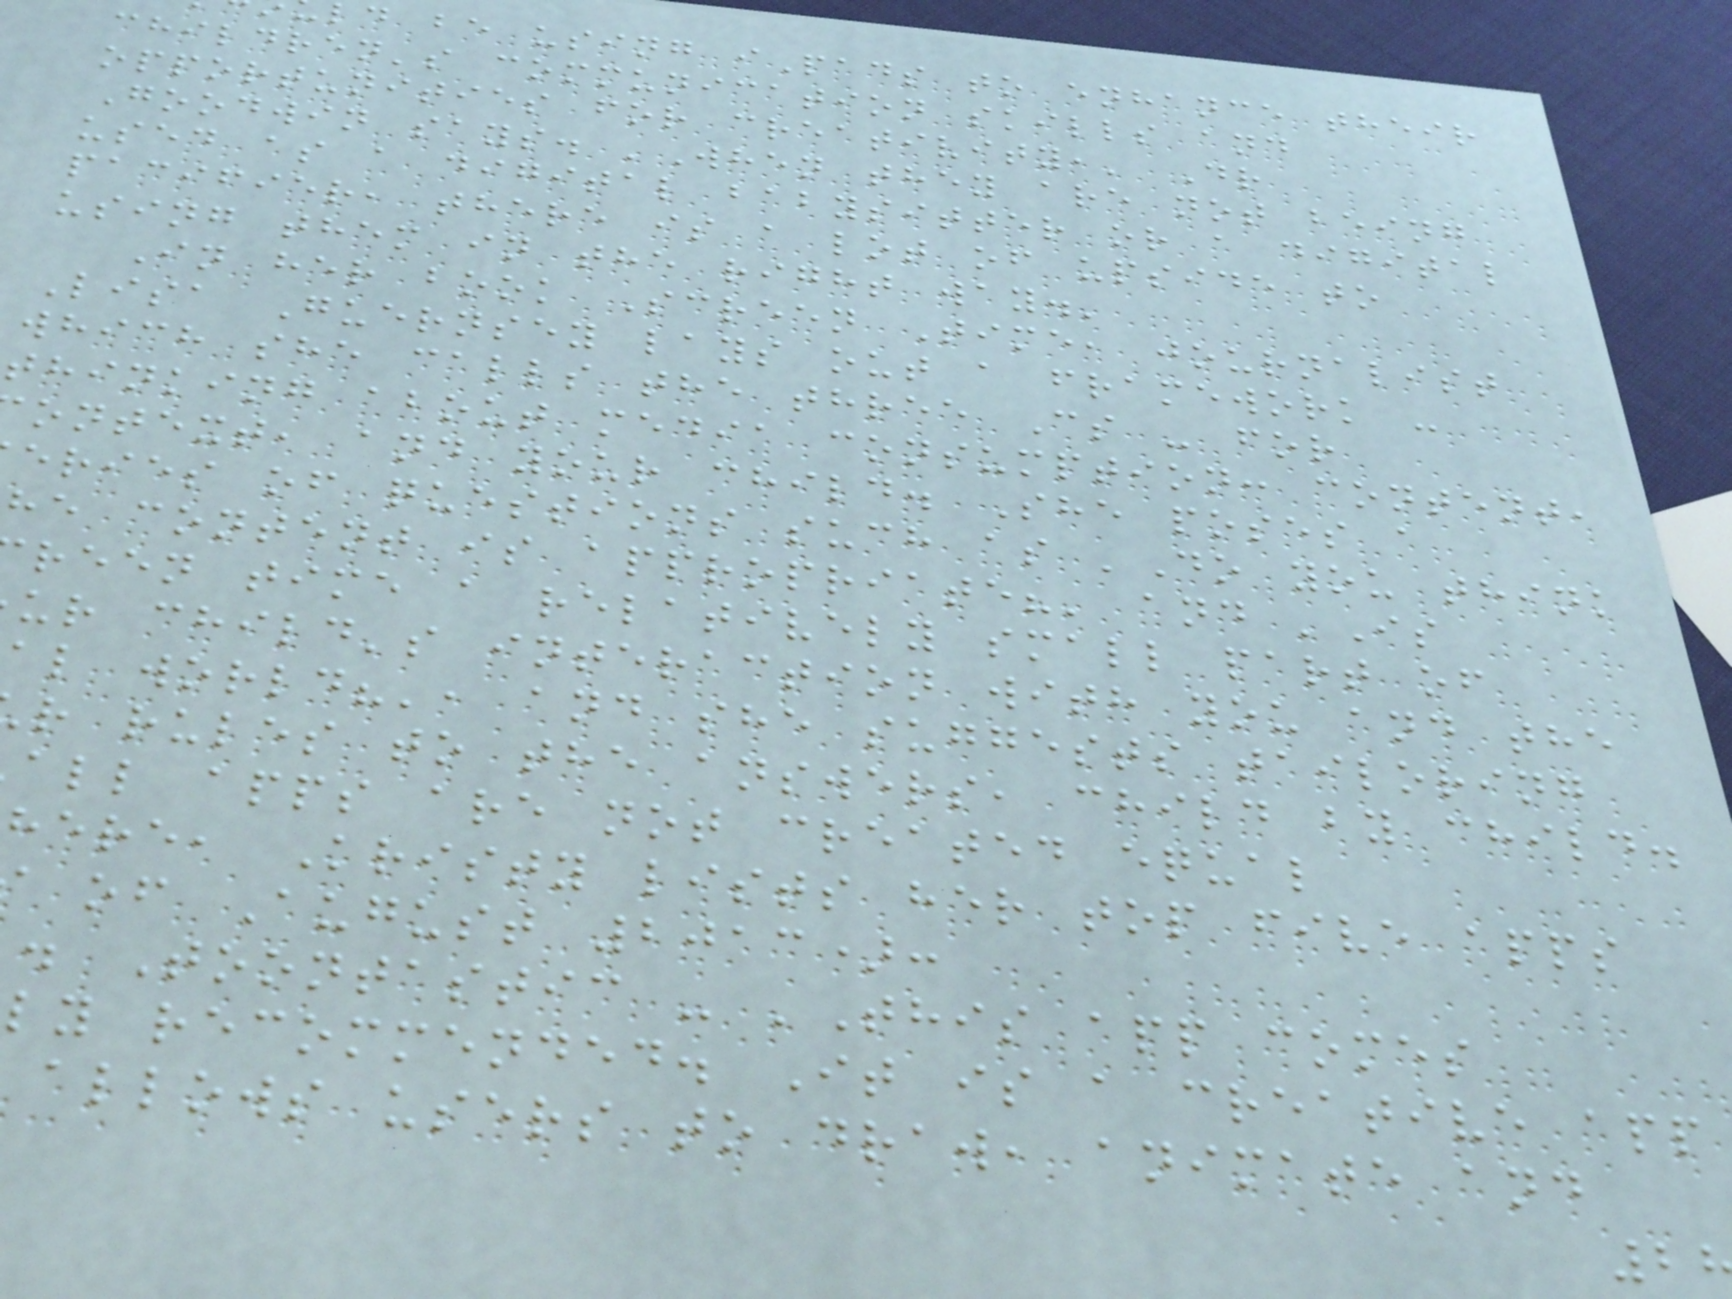d be using iPads to enhance their
children's communication skills and
opportunities for creativity,' Dr
Goodwin says. 'When they are not being
used as a digital babysitter or a digital
pacifier, there is a lot of upside to
using them in the right way.'
In her book Screen Time, journalist
Lisa Guernsey lays out a framework -
which she calls the three Cs - for
thinking about media consumption: content,
ontext, and your child. She poses a
eries of questions such as 'Do you think
he content is appropriate?' and 'Is
reen time a relatively small part of
ur child's interaction with you and the
al world?', and she suggests tailoring
r rules to the answers, child by child.
all apps are not created equal
here, Kristy lists her top five apps
of August 2013):
. Toontastic - 'This app comes
ly recommended. It is a creative app
allows users to draw, animate and
